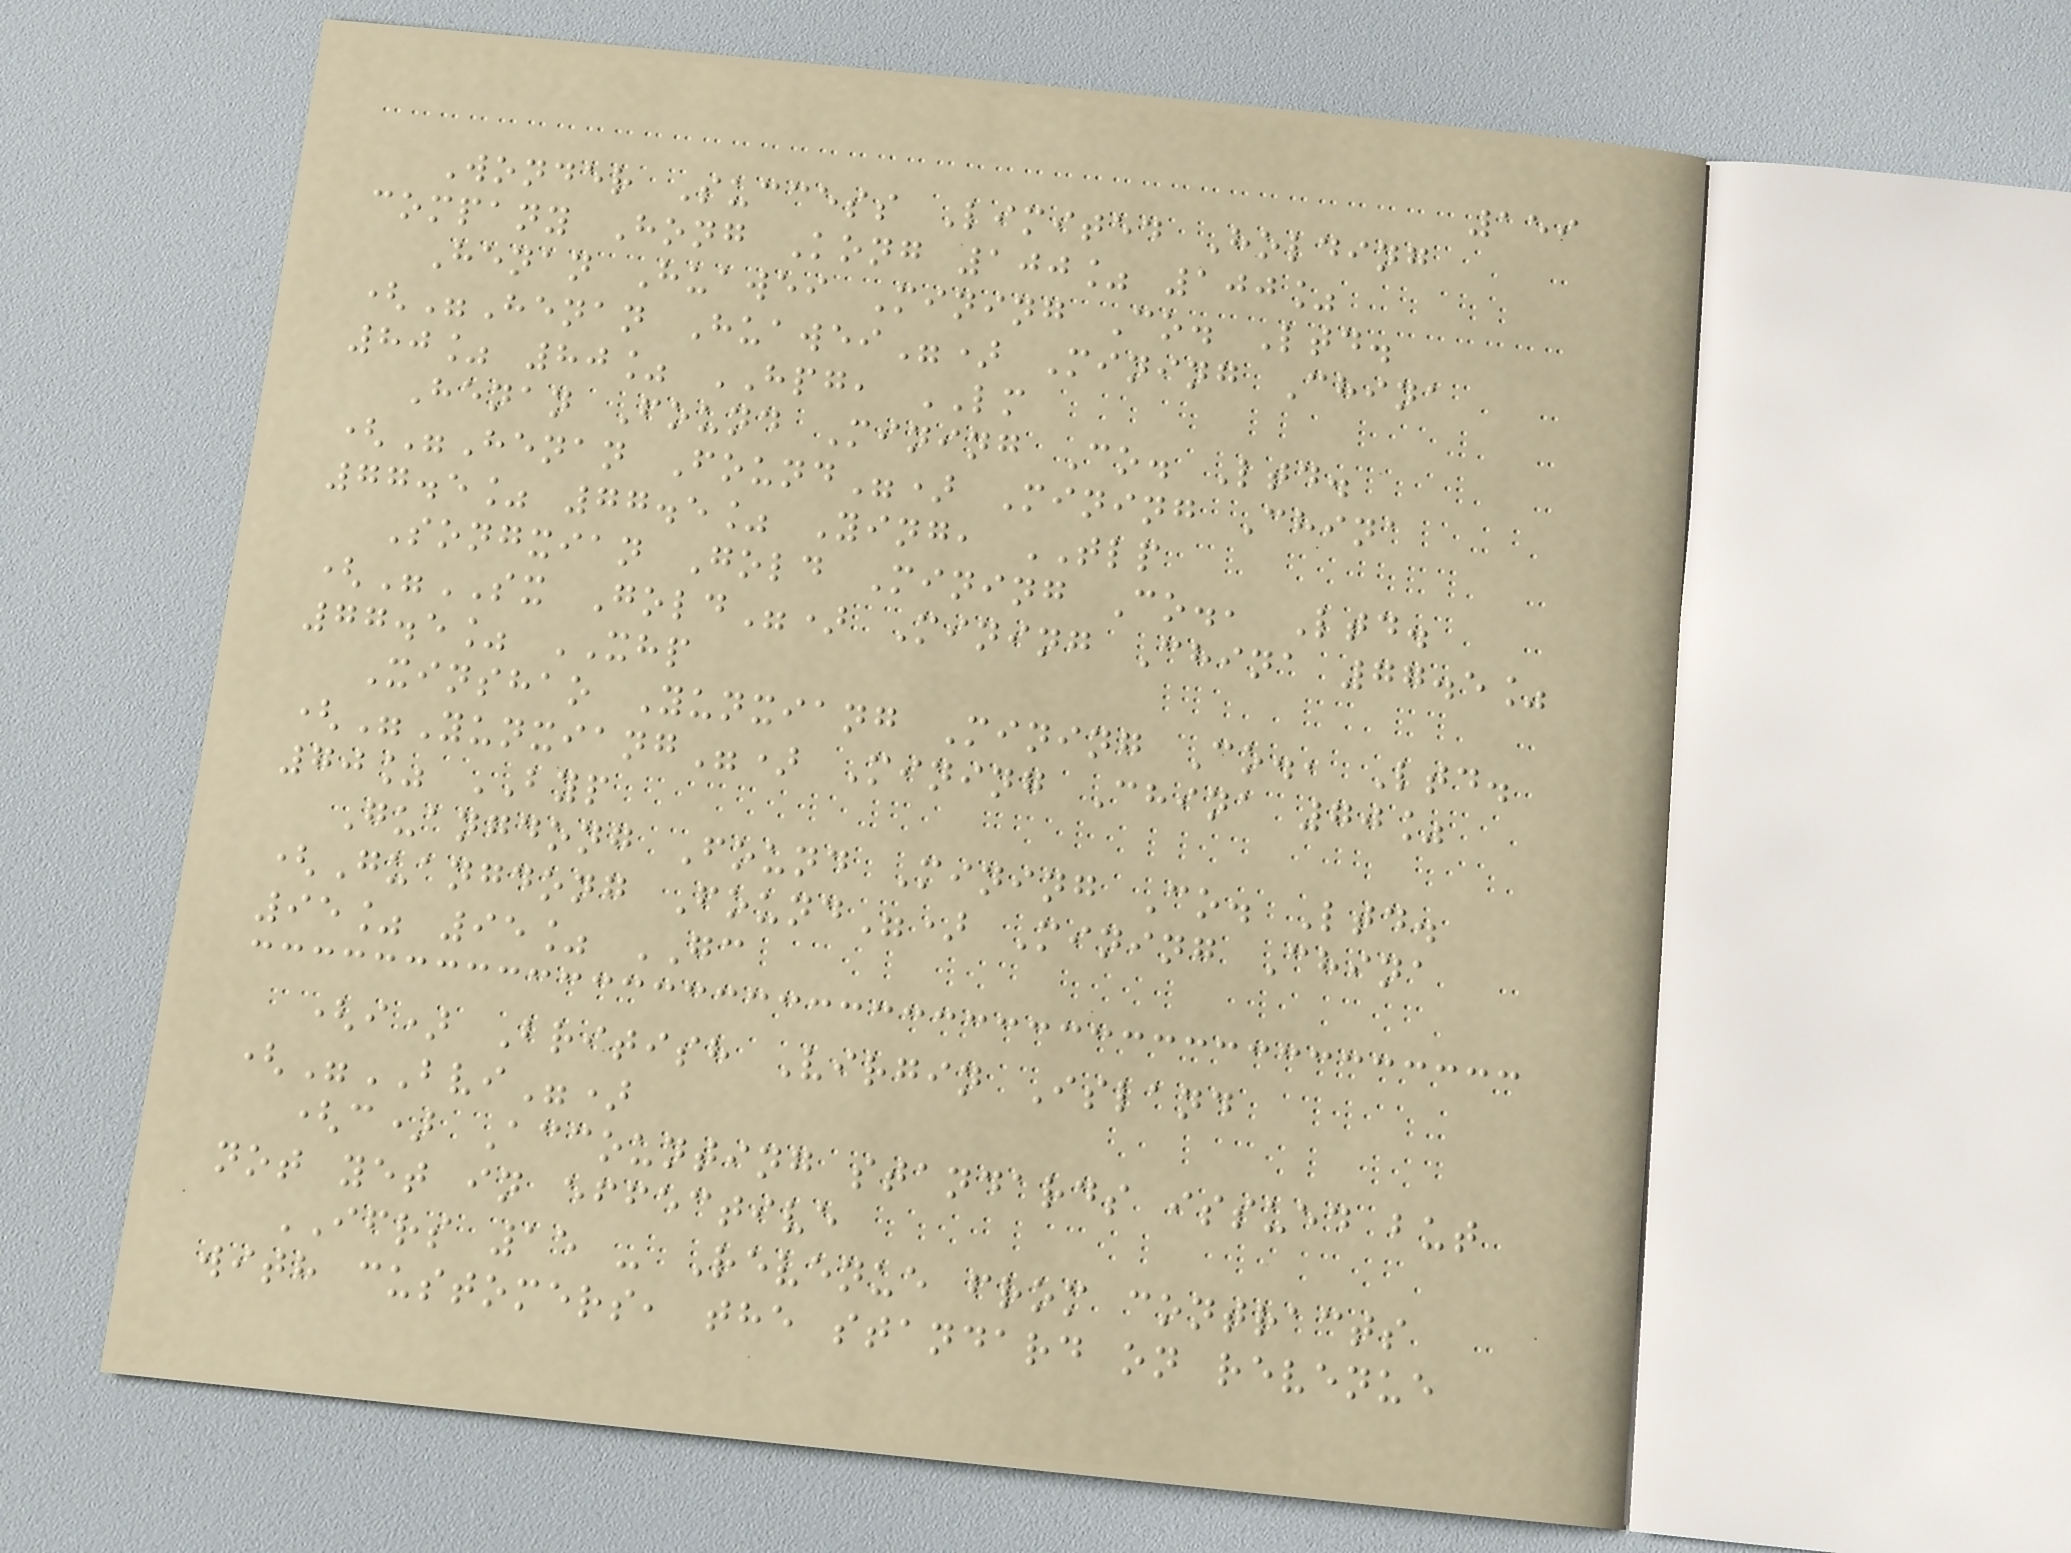159
Wonder Success Limited Holding
company Hong Kong 100% 100%
Henan Huawei Mining Co. Ltd.
("Henan Huawei") Mining China
80% 80% HPG, LM
Henan Found Mining Co. Ltd.
("Henan Found") Mining China
77.5% 77.5% Ying, TLP
Songxian Gold Mining Co., Ltd.
("SX Gold") Mining China 77.5%
77.5% XHP
Xinshao Yunxiang Mining Co., Ltd.
("Yunxiang") Mining China 70%
70% BYP
Guangdong Found Mining Co. Ltd.
(Guangdong Found") Mining China
95% 95% GC
(i) British Virgin Island
("BVI")
(c) Accounting standards issued but
not yet in effective
IFRS 15 - Revenue from contracts
with customers, the standard on revenue
